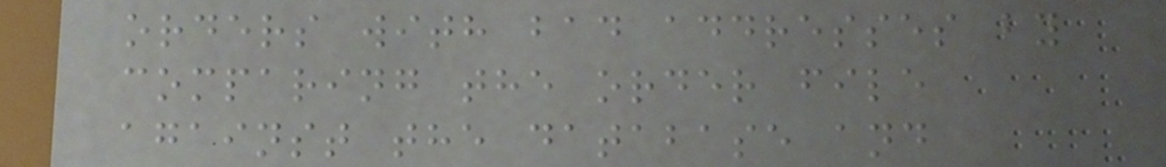orders with bad addresses by
comparing the order file
against the database and
